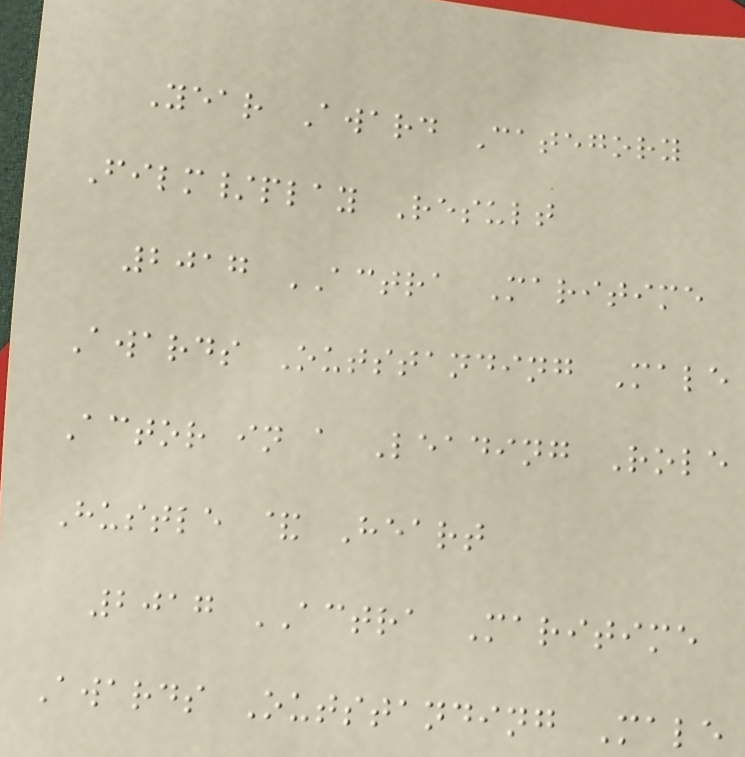Year Award Category
Film/play Result
2017 ACTRA Maritime
Awards Outstanding Male
Actor in a Leading Role
Hustle & Heart
2017 ACTRA Maritime
Awards Outstanding Male
